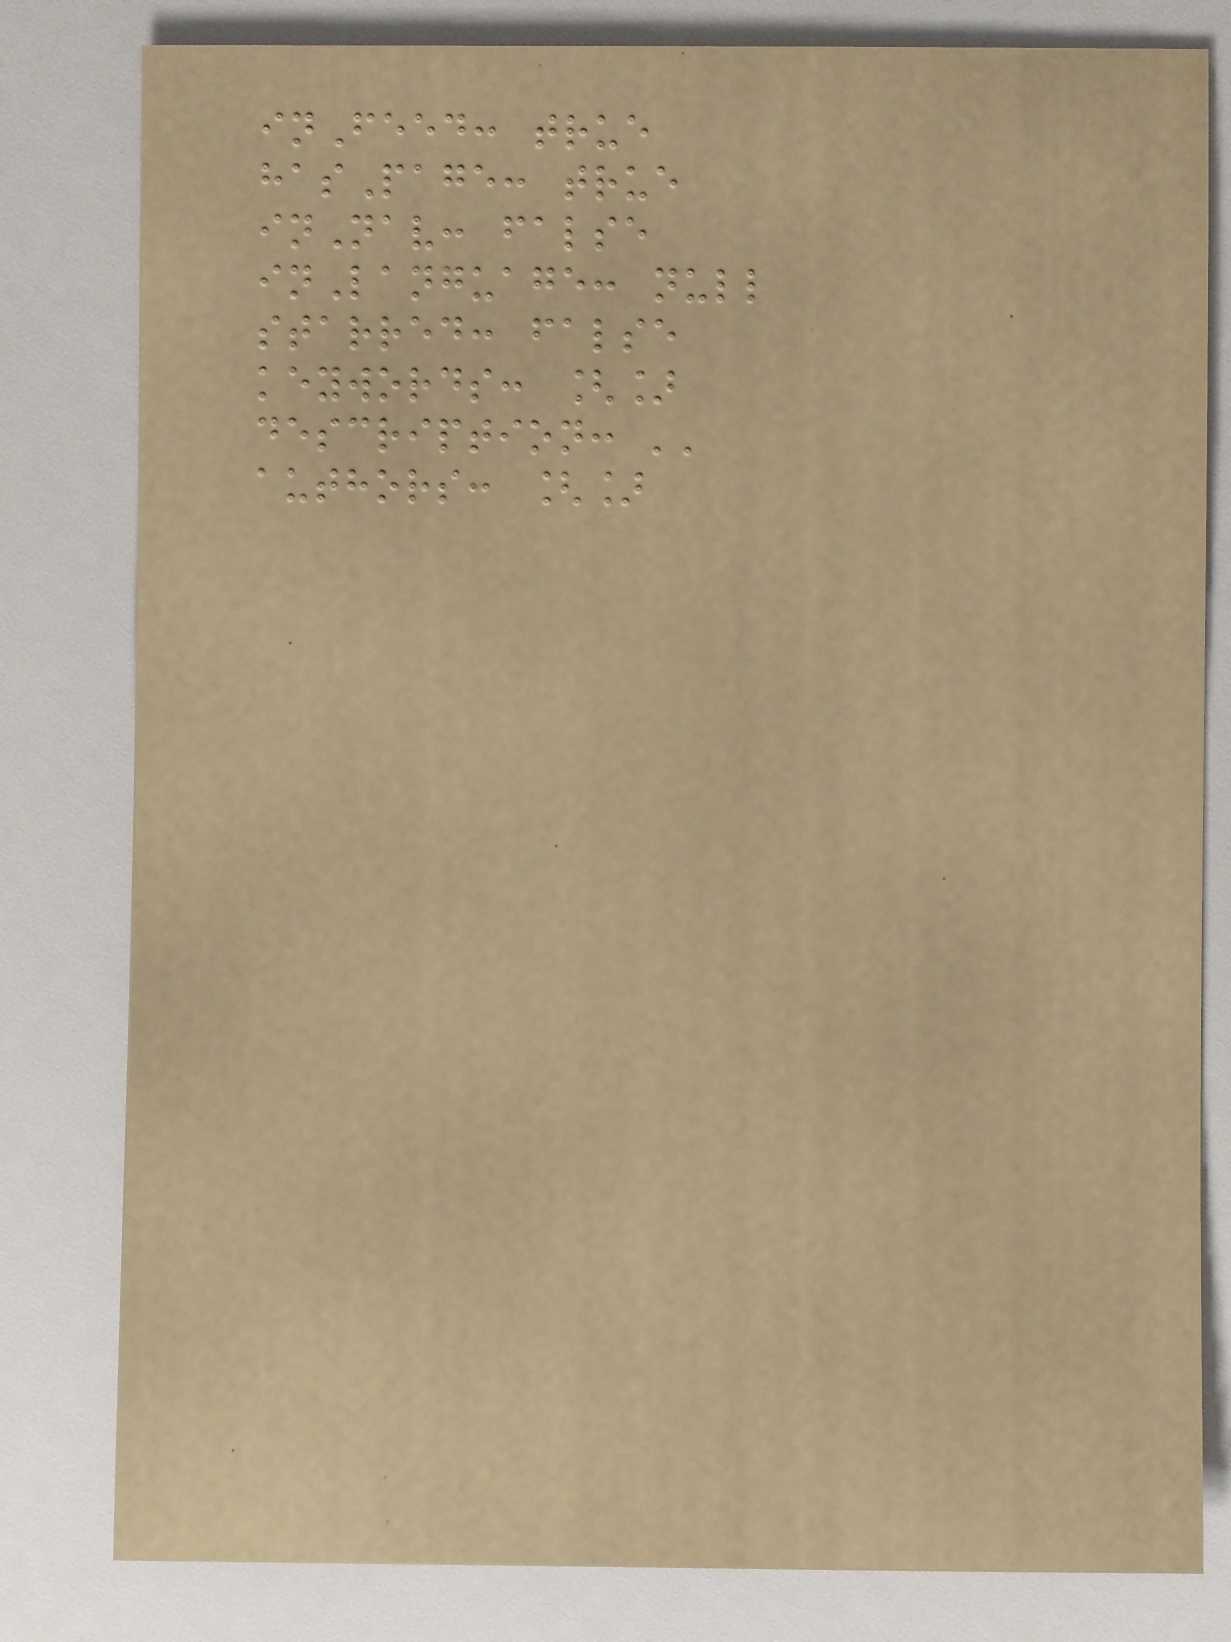inFeed: true
hasPage: true
inNav: false
inLanguage: null
starred: false
keywords: []
description: ''
authors: []
